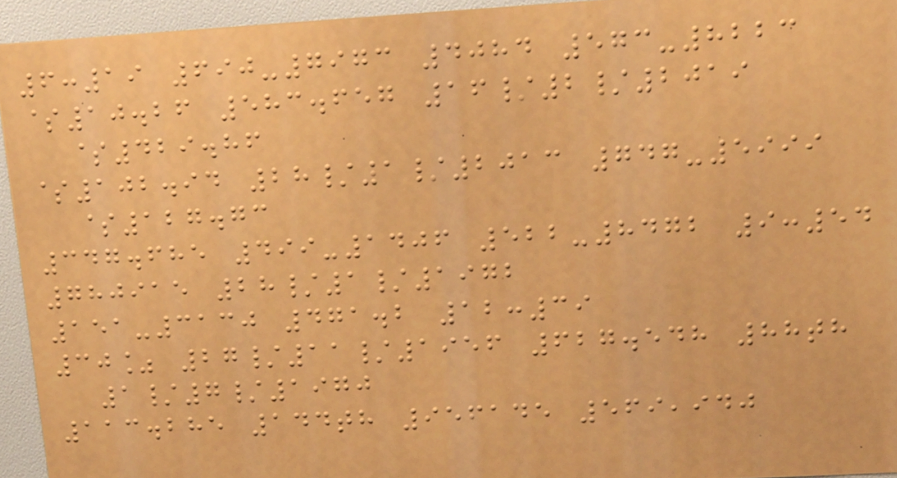6:19 690-7973 4084 573-8223
$10.26 583.657 16/2/2019
$429.86
$102.94 28/1/2013 747-5999
$127.73
347.685 499-1406 522-8472 9:54
780915 28/1/1972
151-3130 471.2 12:39
30% 27/11/1956 627.548 88th
1/7/1970
113.285 144th 956145 569,940
